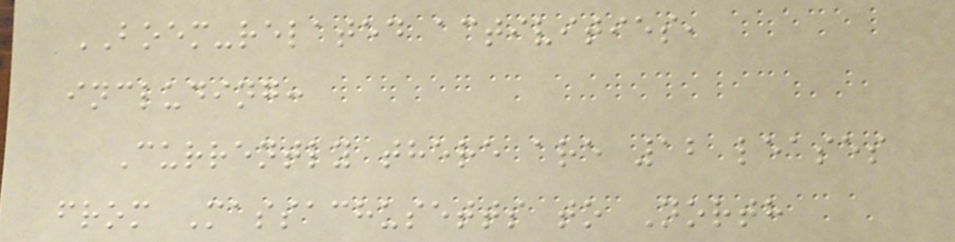BOEM-related activities,
including:
Currently there are 12 leases
from Massachusetts to North
